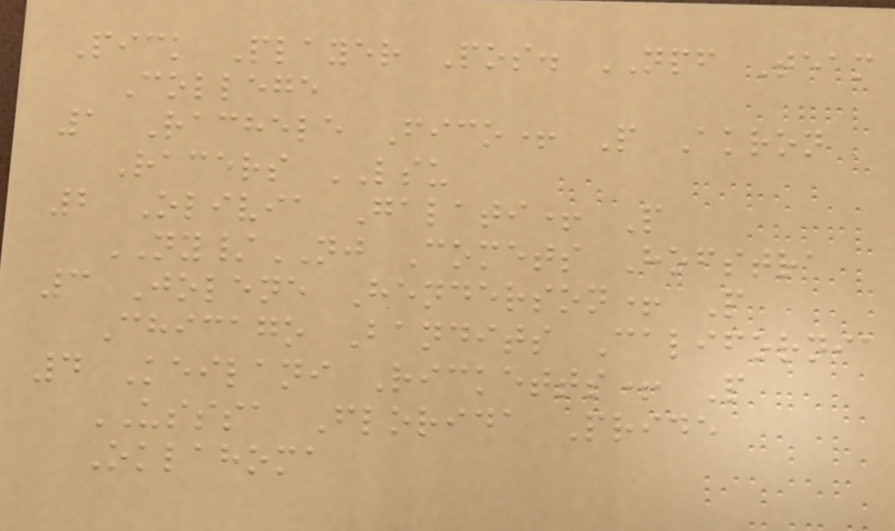Pick Player Pos. NPF Team
College
1 Rachele Fico+ P Akron
Racers LSU
2 Olivia Galati+ P
NY/NJ Comets Hofstra
3 Jolene Henderson+ P
Chicago Bandits California
4 Keilani Ricketts+ P
USSSA Florida Pride
Oklahoma
